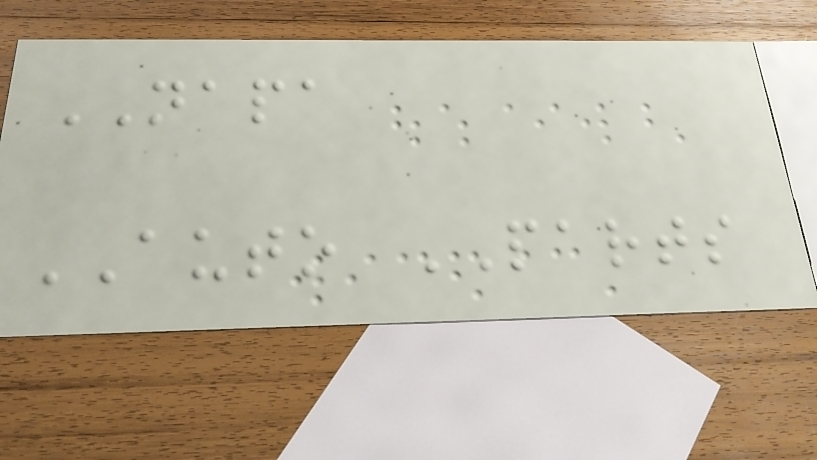NAPA
AUTO PARTS
